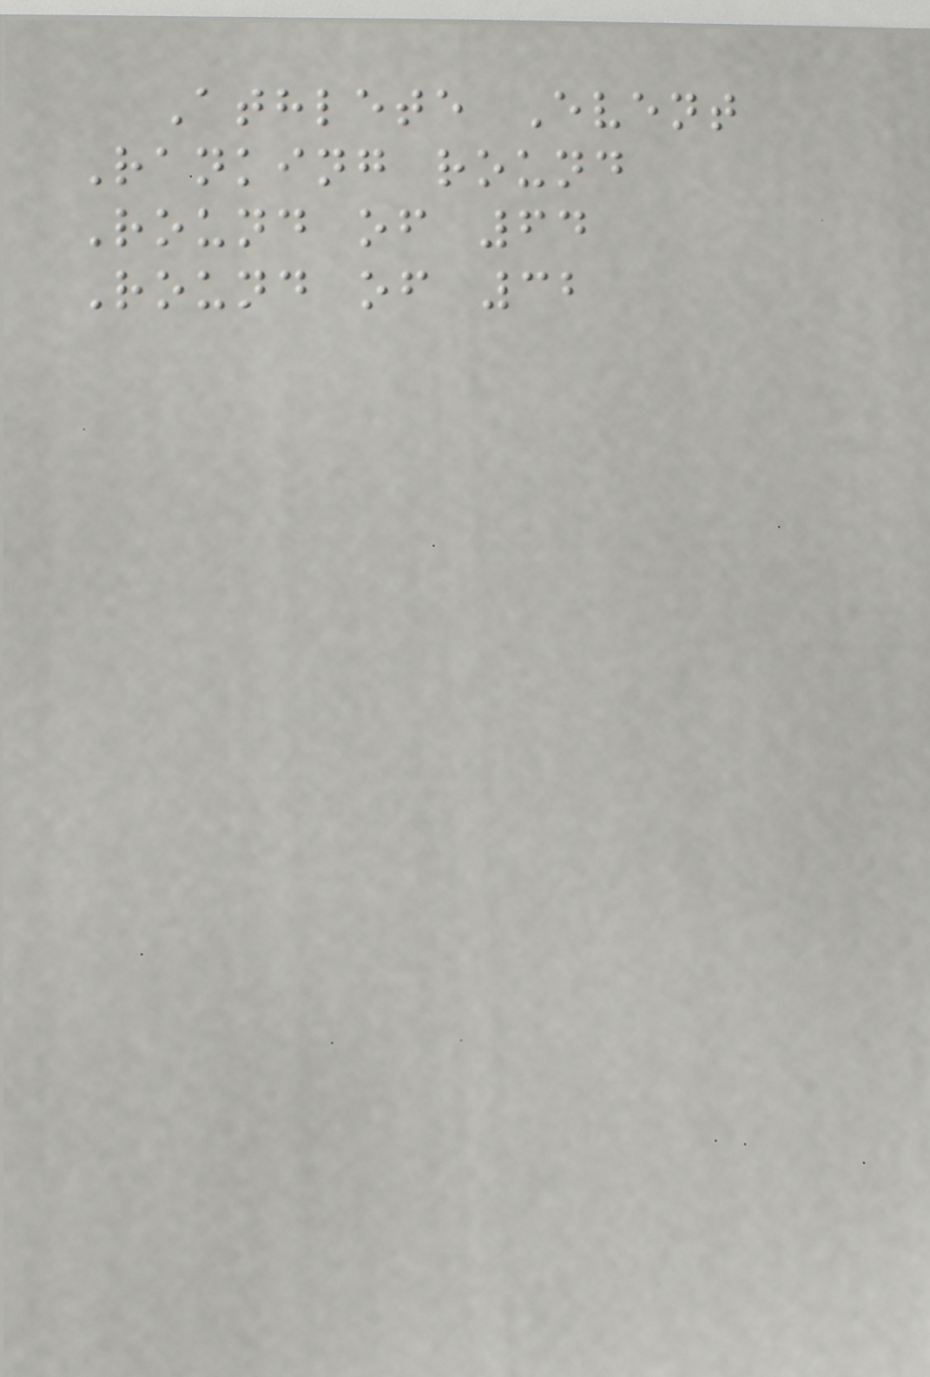Athlete Event
Ranking round
Round of 64
Round of 32
